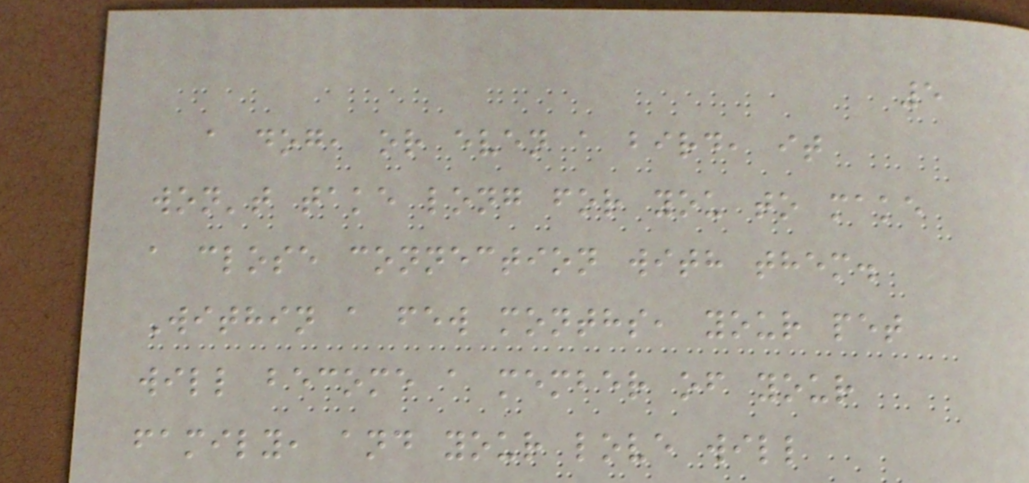5
a dog, or even a bird, it
won't take long for you to make
a close connection with them.
Within a few months, your pet
will become a member of your
family, and your love will
